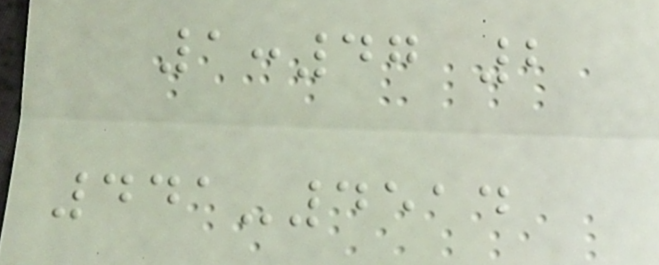1:47 2
441-4514
